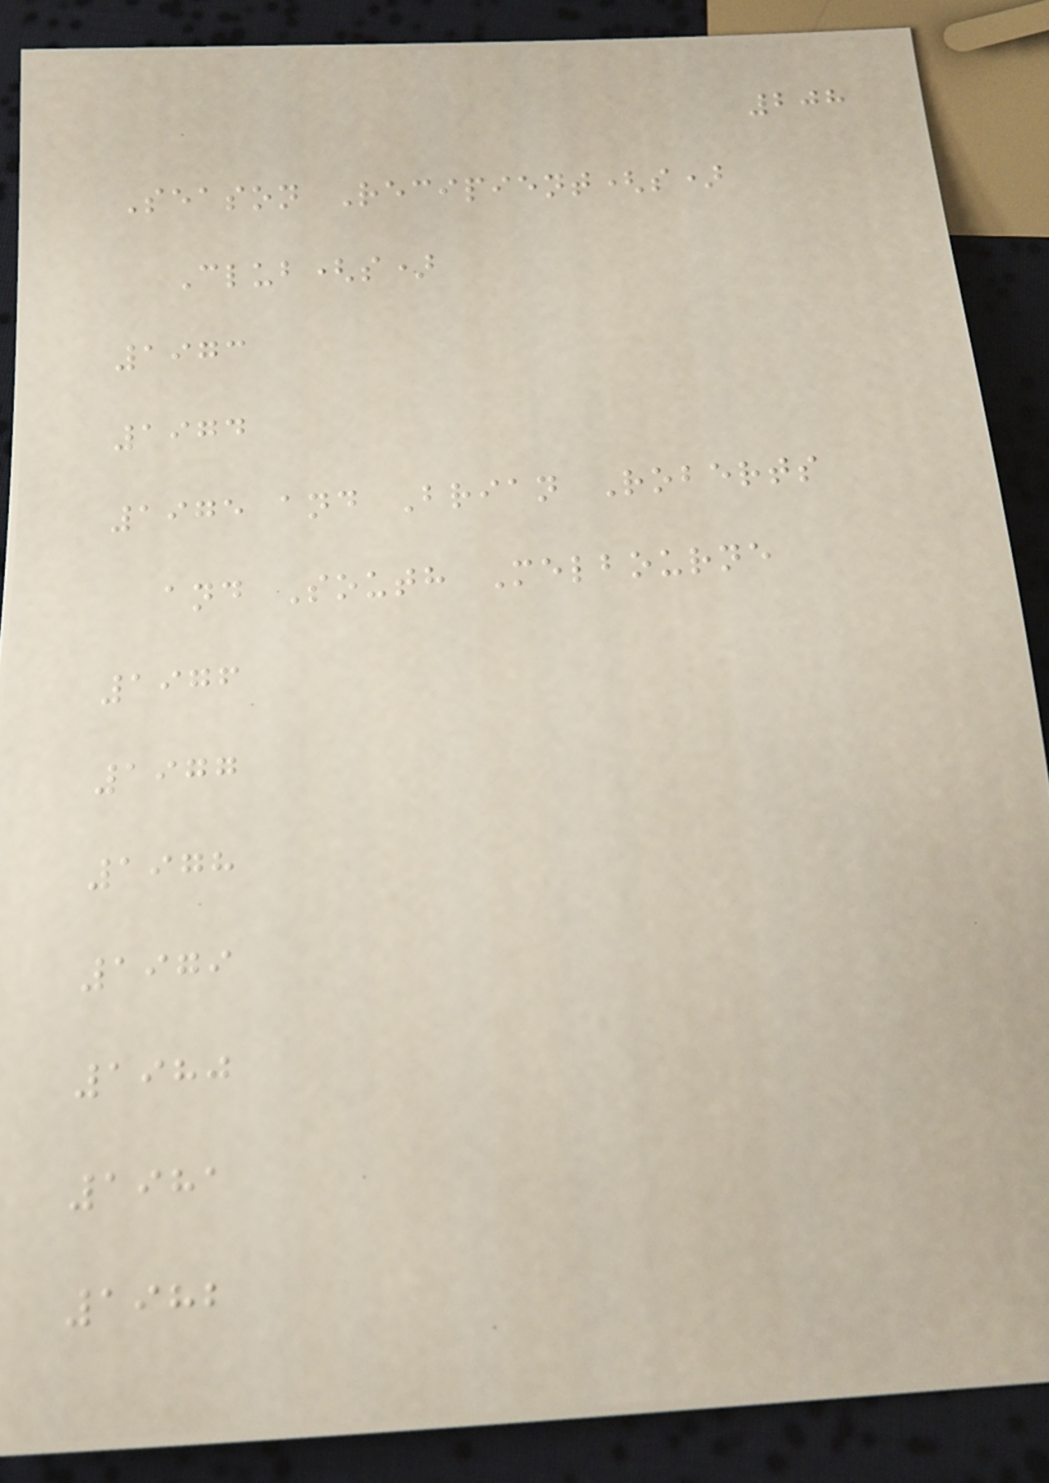208
Season Recipient(s)
Club(s)
1973
1974
1975 and Brian Roberts
and South Melbourne
1976
1977
1978
1979
1980
1981
1982
